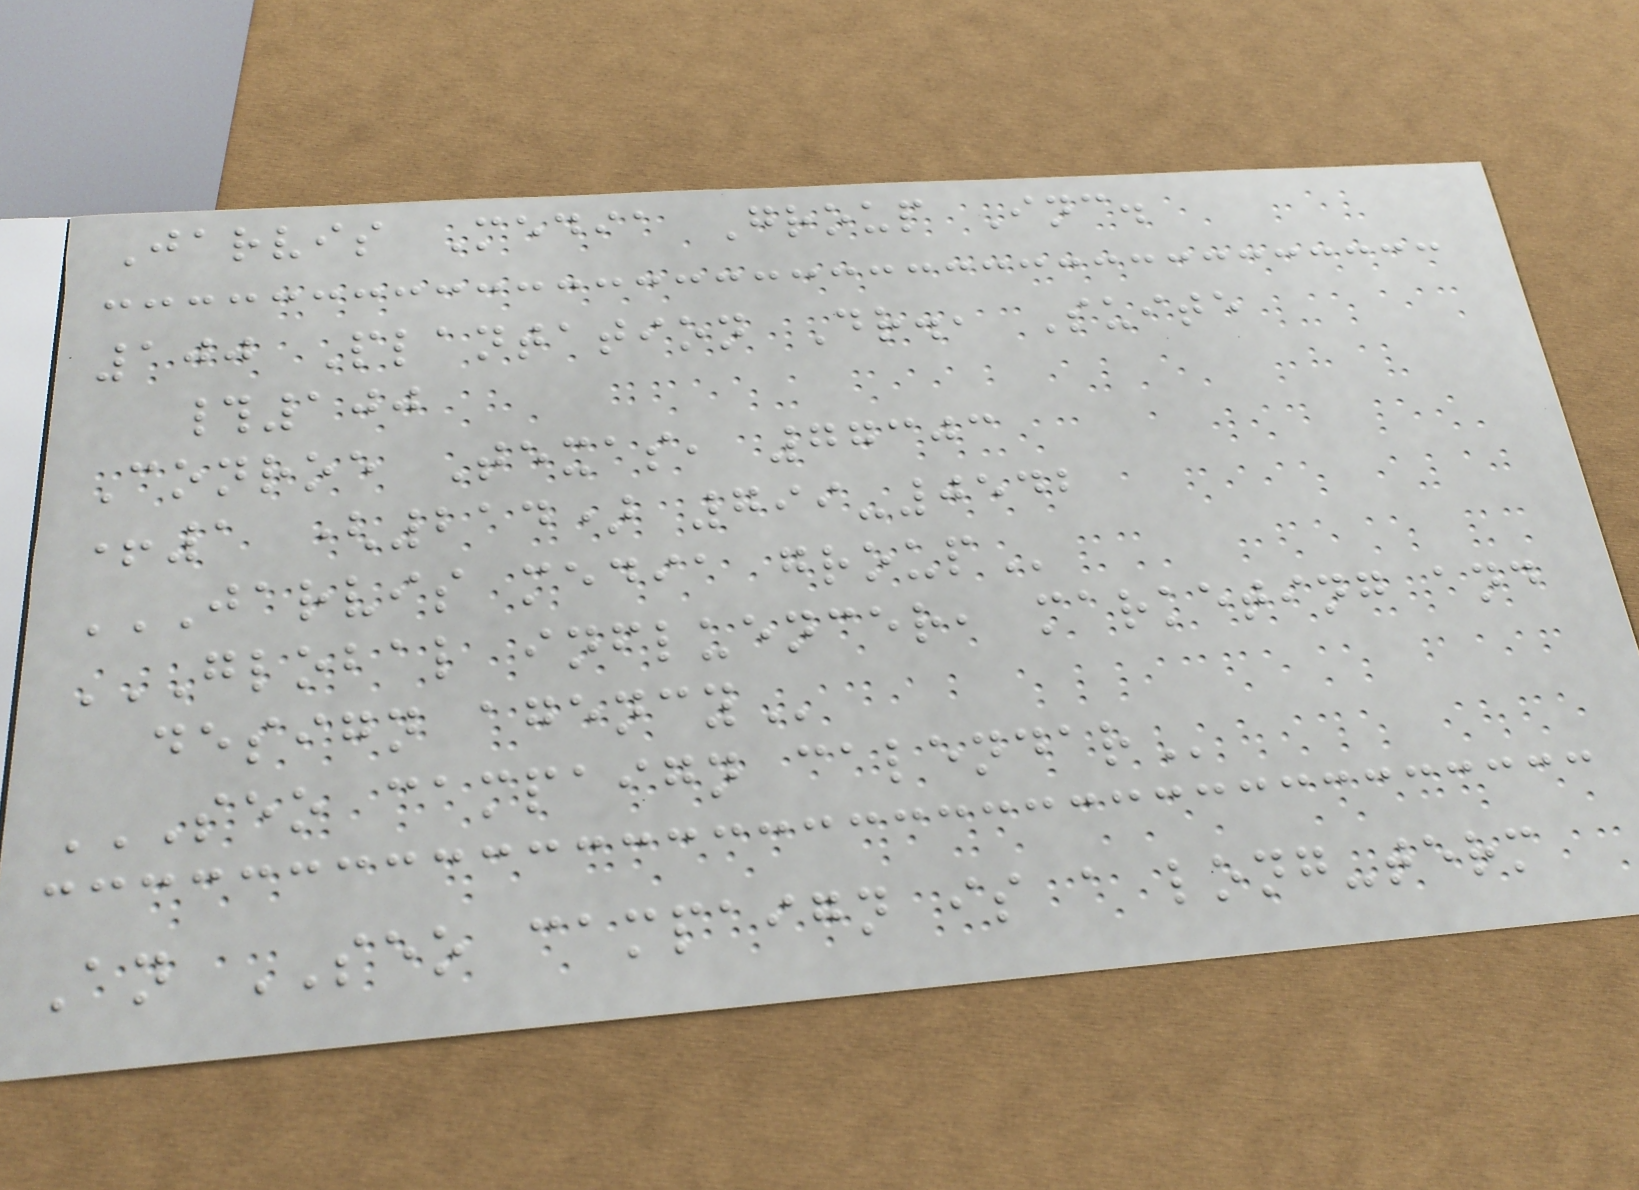Jarvis Media Group Inc.
100 Plantation Dr., Suite
#100
Conroe Texas, 77303
+1 (214) 799-0542
JARVIS MEDIA GROUP
GLOBAL INFLUENCER, MARKETING AND
DESIGN AGENCY
SEO CAMPAIGN CALENDAR
An SEO campaign is a long-term
